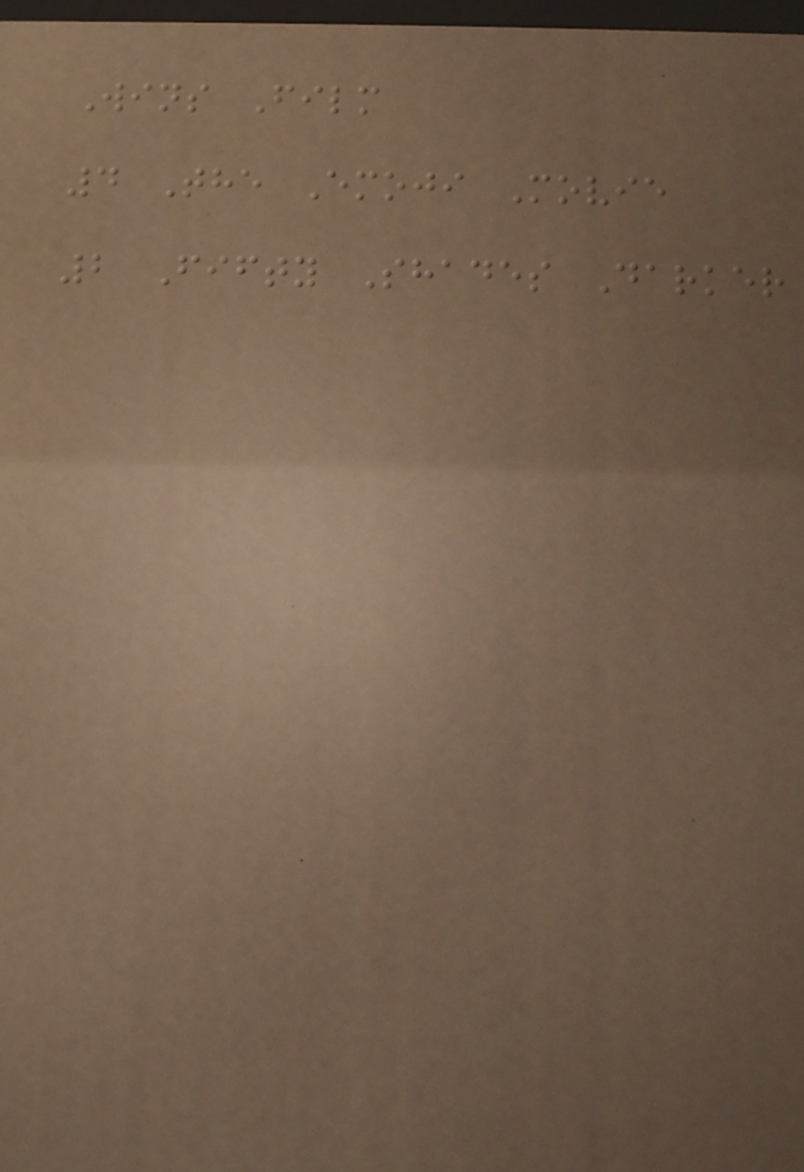Wins Film
4 The Emoji Movie
2 Fifty Shades Darker
